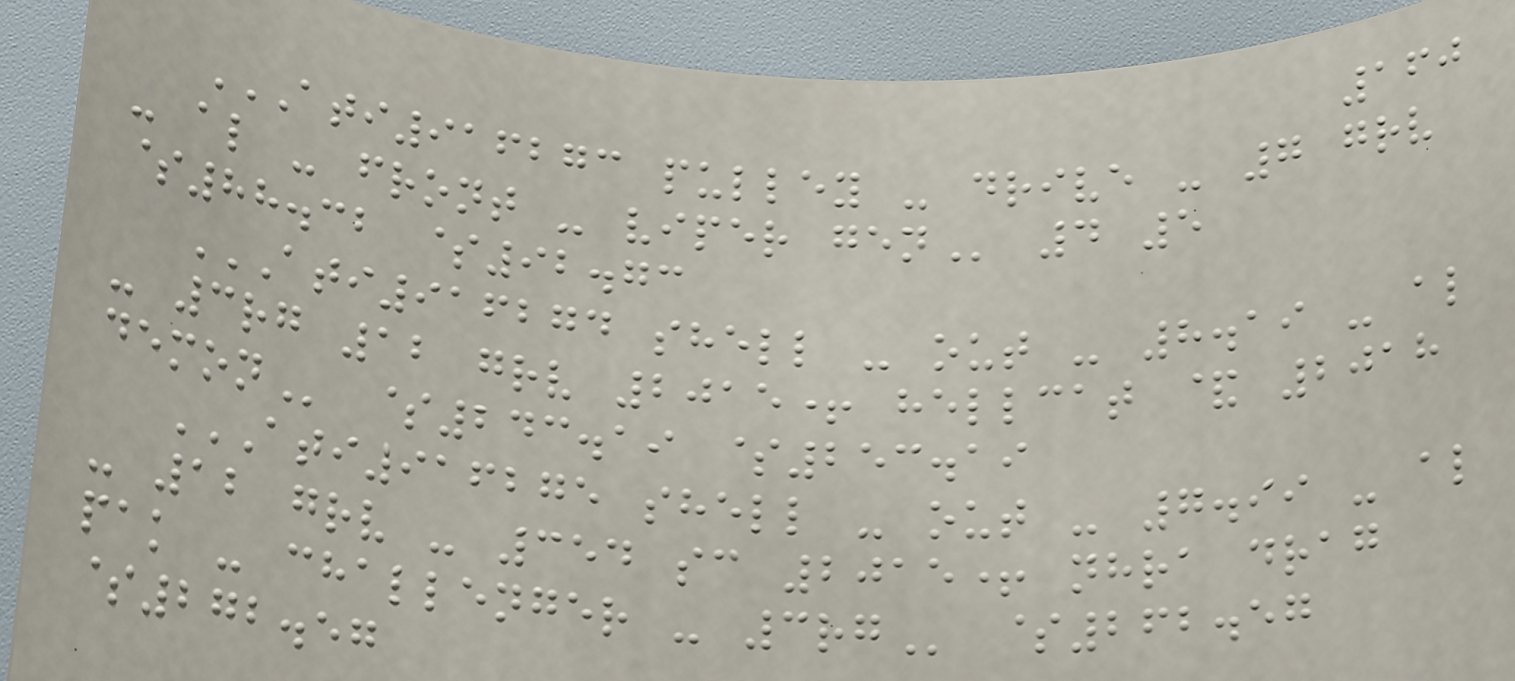160
ATI916273 PULLEY - DRIVE - 7 GRV
- AL - FRONT - VIPER GEN 4 5
$88.32 $92.73
ATI916274 SHELL - OUT - 8.19 - AL
- 3RG 12 GRV 2015+ HELLCAT & 2018
DEMON $243.19 $253.19
ATI916275 SHELL - OUT - 7.99 - AL
- 12 GRV - 354 SC 2015+ NHRA DRAG
PAK - CHALLENGER - 3RG $262.57
$272.57
